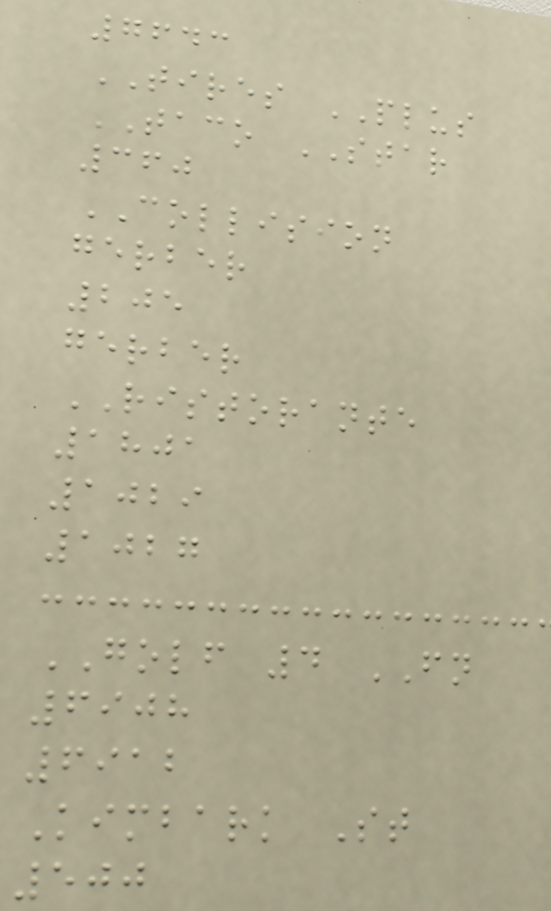7643
TIRES PLUS
TACO STAR
360
COLLISION
gerber
205
gerber
RISTORANTE
1801
1029
1027
GOLF 4 FN
6908
6912
Kimbark St
500
